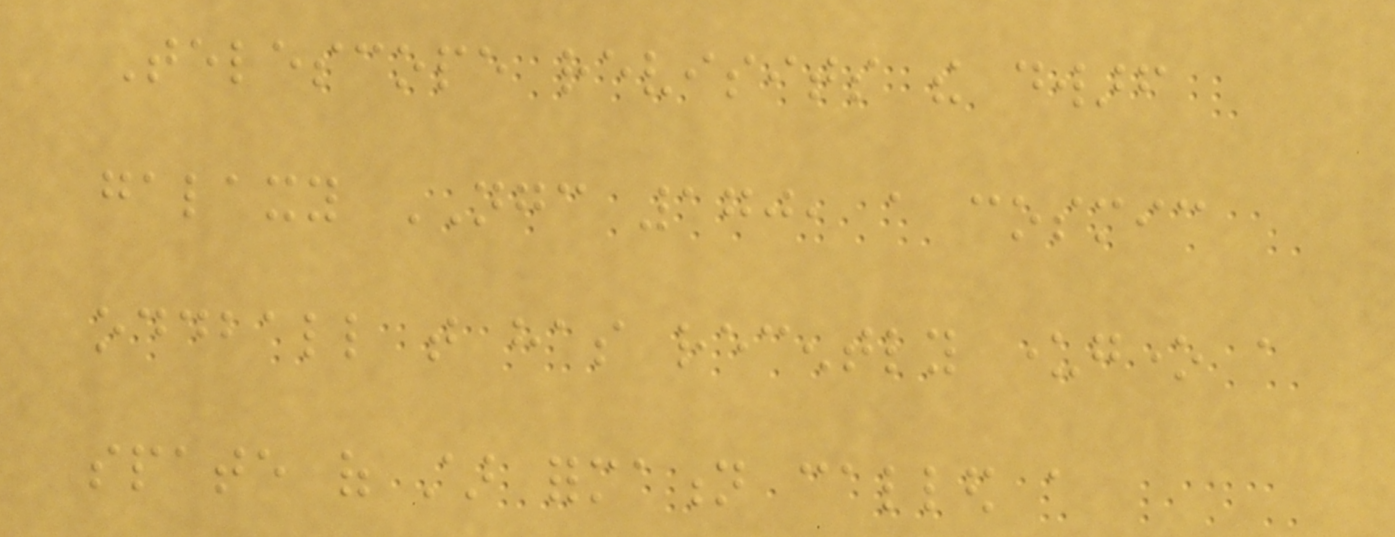Telescope revisits the dwarf
galaxy NGC 170, a cosmic
oddball that has recently undergone a
spate of star formation called a
